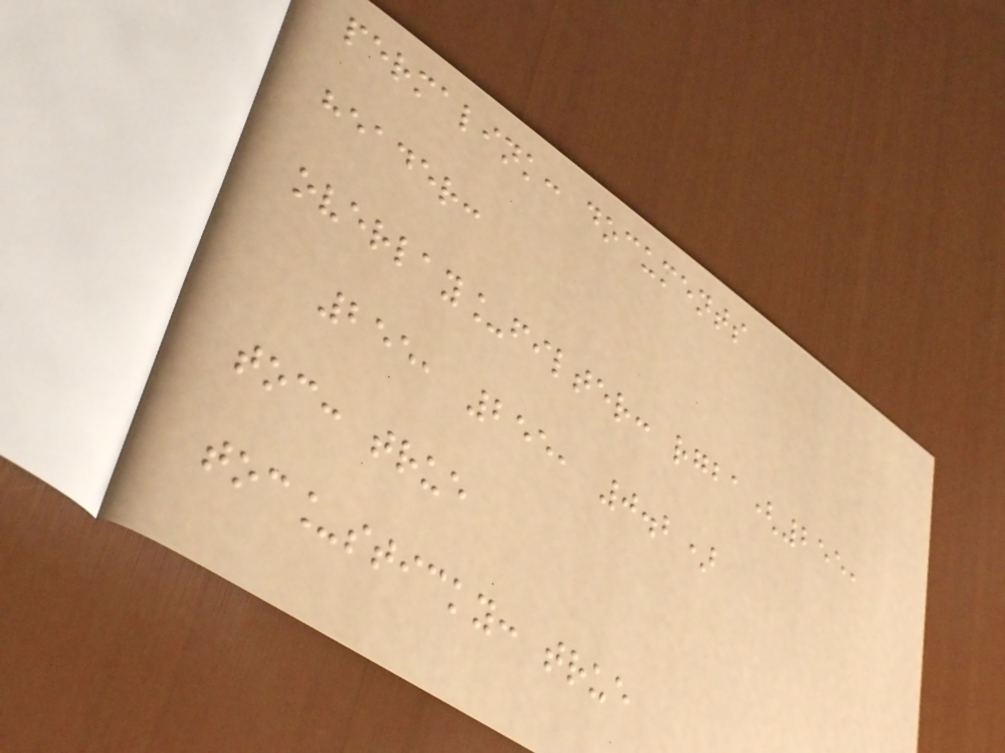permalink: documents
header:
overlay_filter: rgba(255,
255, 255, 0.2)
toc: true
toc_sticky: true
